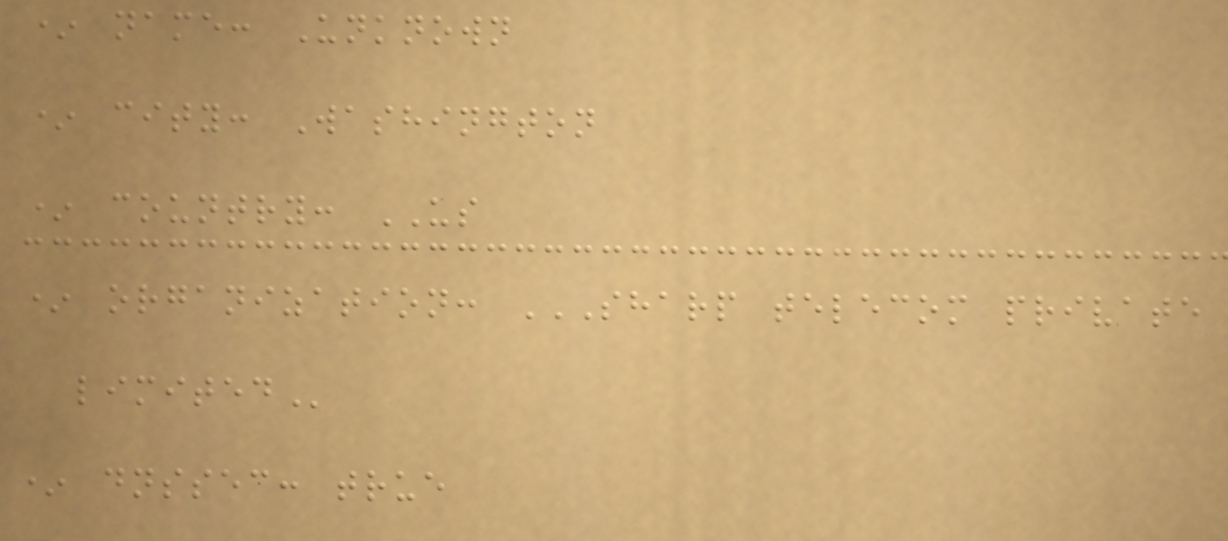* name: Unknown
* city: Washington
* country: US
* organization: SHARP TELECOM PRIVATE
LIMITED
* dnssec: true
